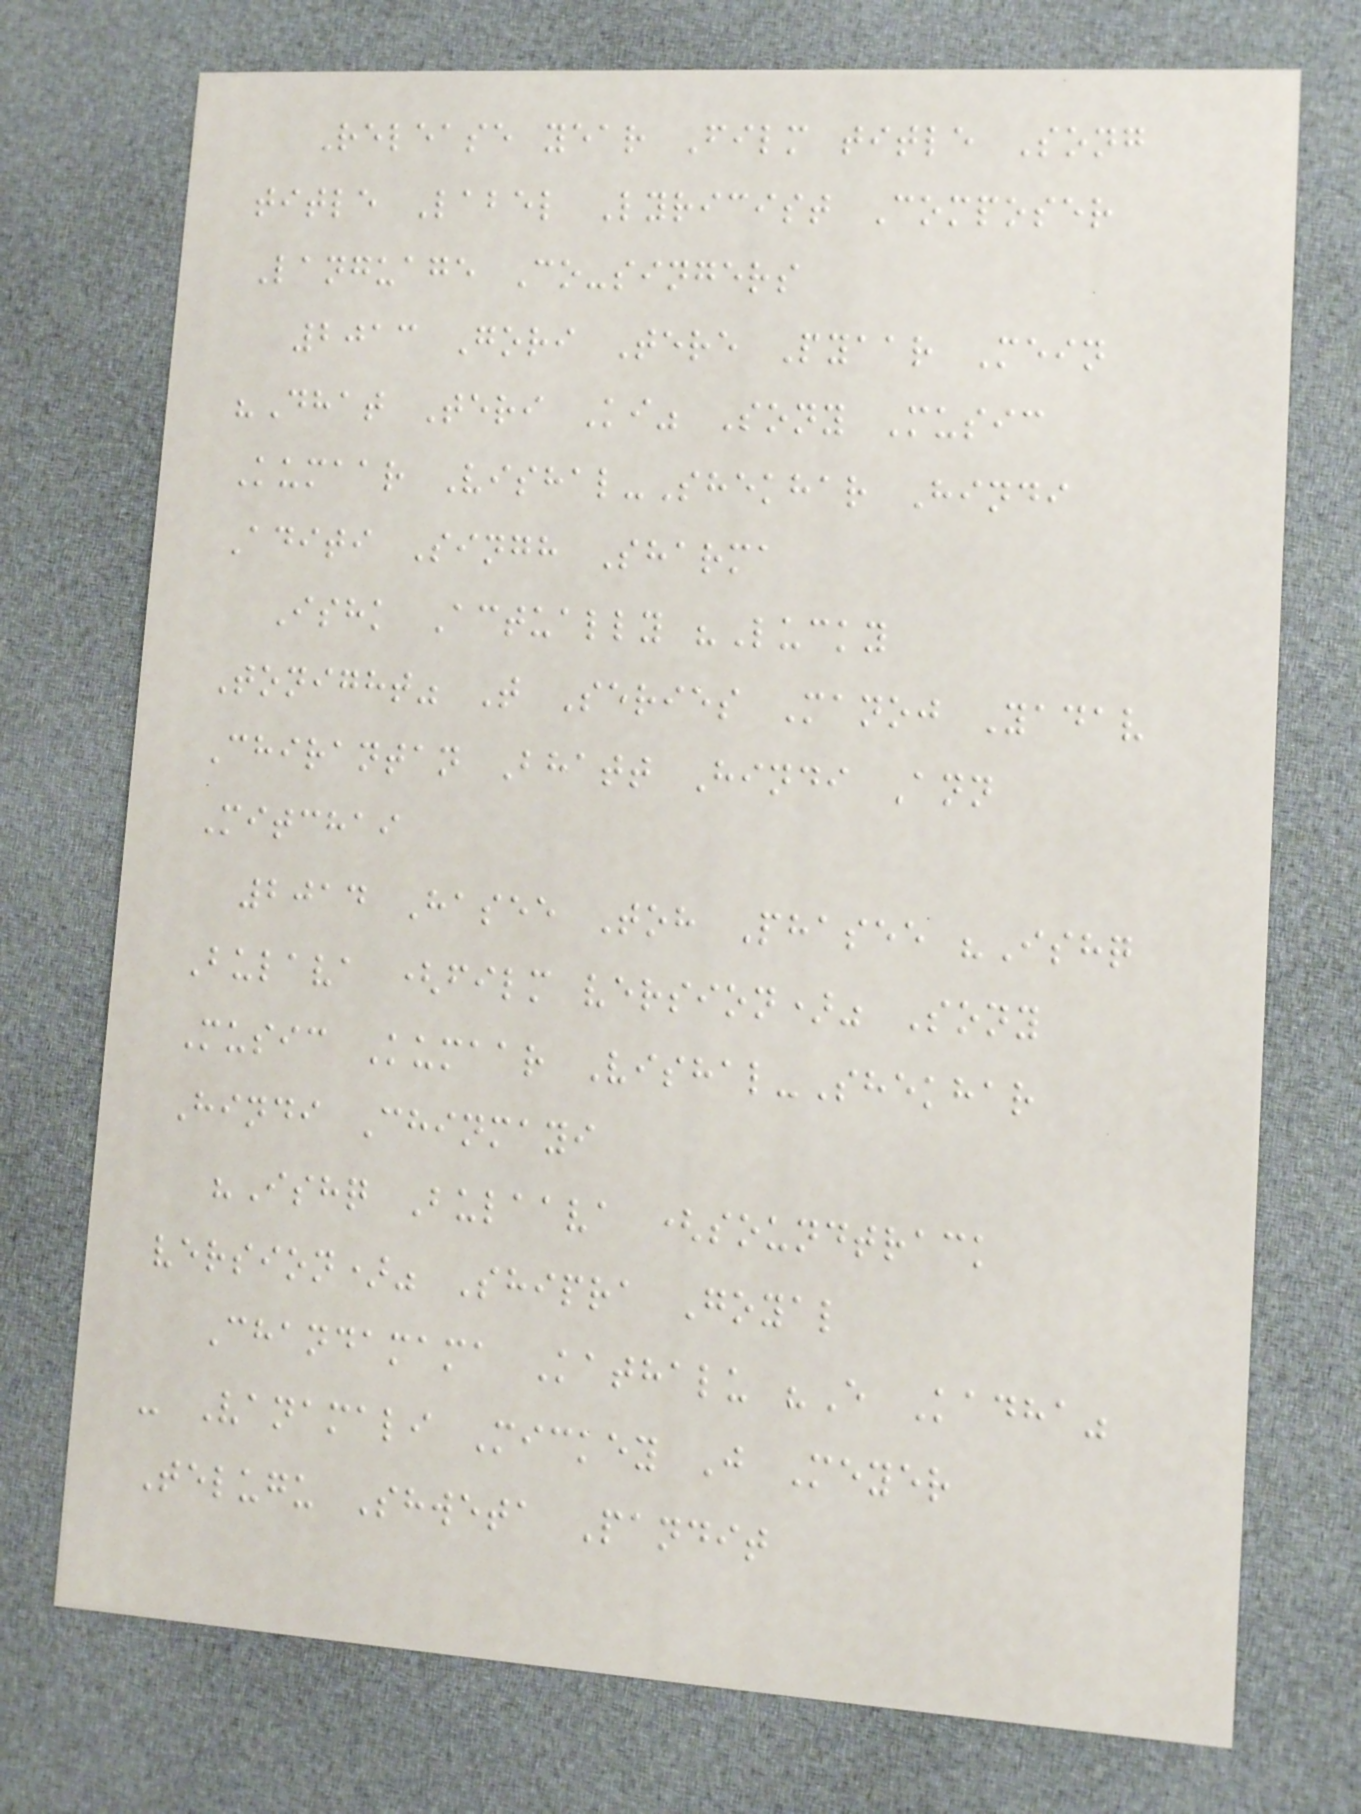Release year Film title Song
title Label Lyricist Composer
Language Co-singers
2013 Gori Tere Pyaar Mein
"Dhat Teri Ki" Sony Music
Kumaar Vishal-Shekhar Hindi
Aditi Singh Sharma
Ishk Actually "Lucky
Tonight" T Series Manoj Yadav
Chirantan Bhatt Hindi Ann
Mitchai
2014 Hasee Toh Phasee "Ishq
Bulava (film version)" Sony
Music Kumaar Vishal-Shekhar
Hindi Chinmayi
"Ishq Bulaava (soundtrack
version)" Shipra Goyal
Chandamama Kathalu "E Kadha"
- Vanamali Mickey J Meyer
Telugu Shweta Pandit
